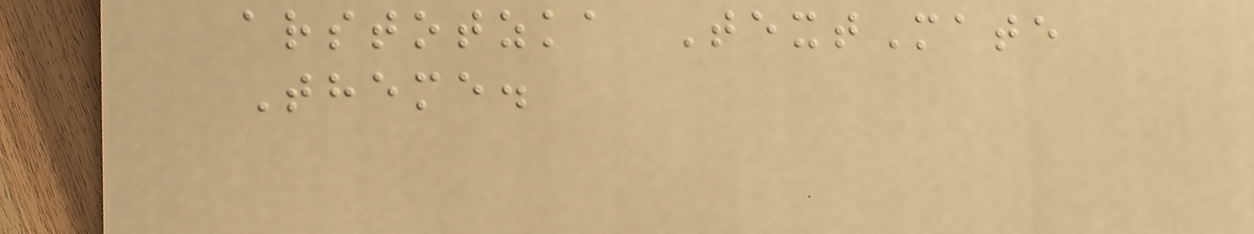arstotzka TextMate
Theme.
